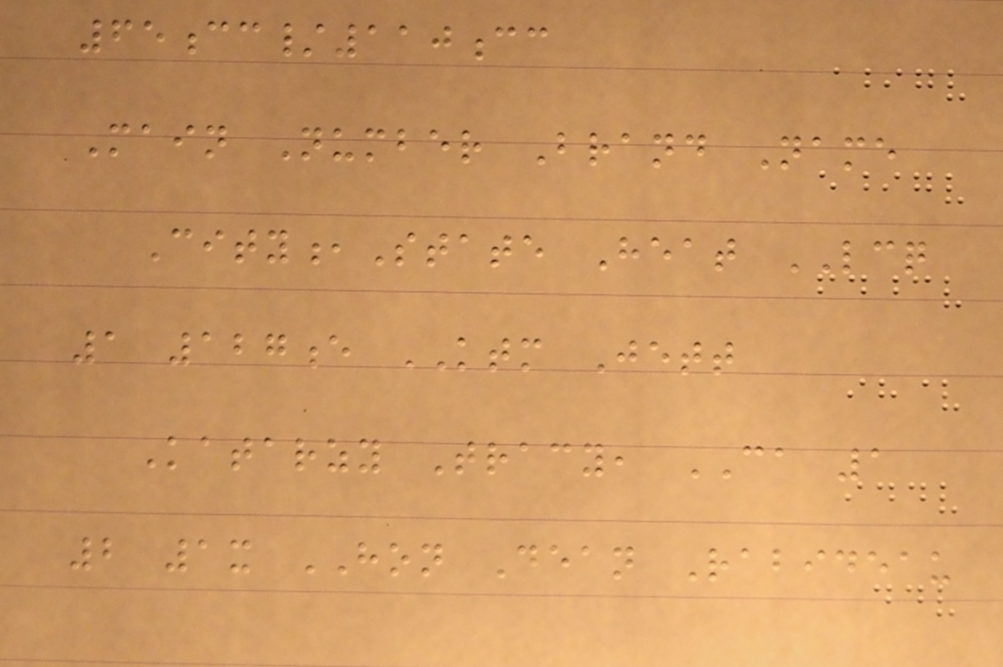65cc/110cc
Main Number Brand Name
City,State Heat LCQ
1 127e KTM Jett
Katarzy Tracy, CA 1
2 1x HON Dean Rabideau
